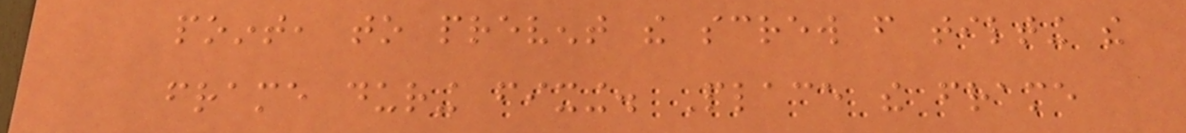point, to prevent the screw from tilting the
frame during fixing. Place the frame
